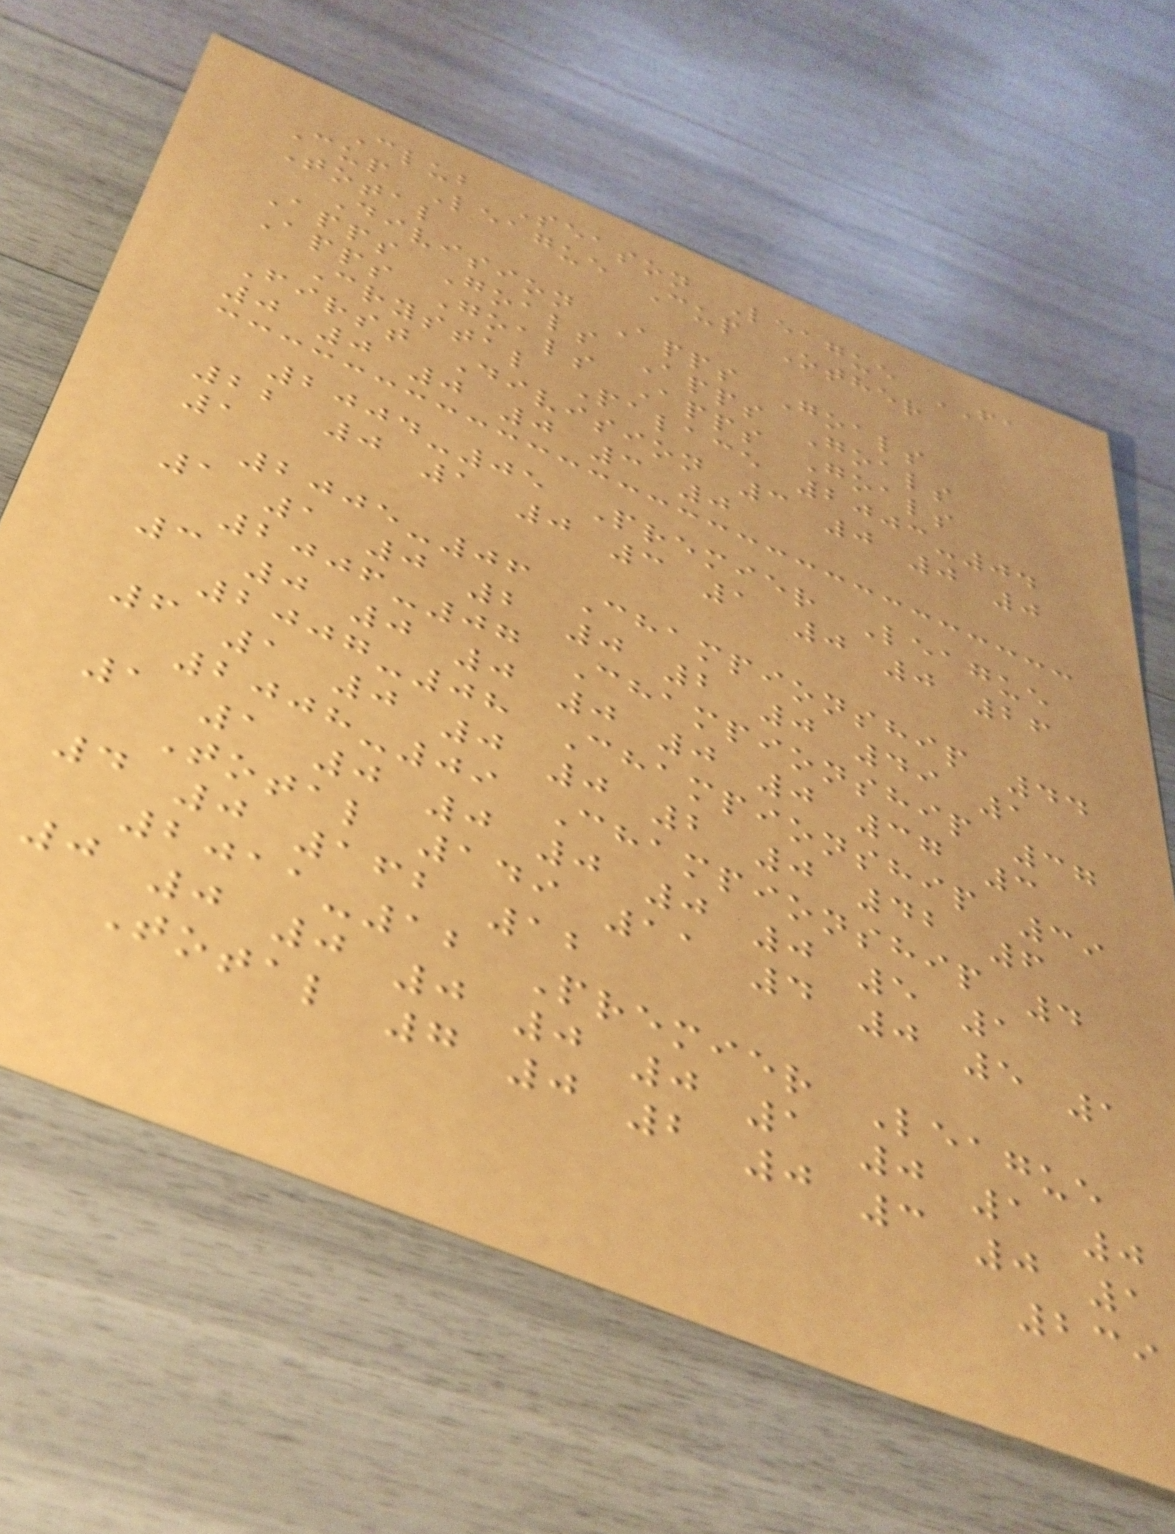Club Season League FA
Cup League Cup Other
Total
Division Apps Goals
Apps Goals Apps Goals
Apps Goals Apps Goals
Crystal Palace 2003-04
First Division 3 0 0 0
0 0 0 0 3 0
2004-05 Premier League
22 0 1 0 3 1 0 0 26
1
2005-06 Championship 44
1 1 0 2 0 2 0 49 1
2006-07 Championship 37
3 0 0 0 0 0 0 37 3
2007-08 Championship 39
6 1 0 0 0 2 0 42 6
2008-09 Championship 4
1 1 0 0 0 0 0 5 1
Total 149 11 4 0 5 1
4 0 162 12
2011-12 Premier League
0 0 0 0 0 0 1 0 1 0
Total 7 0 2 0 3 0 1
239
